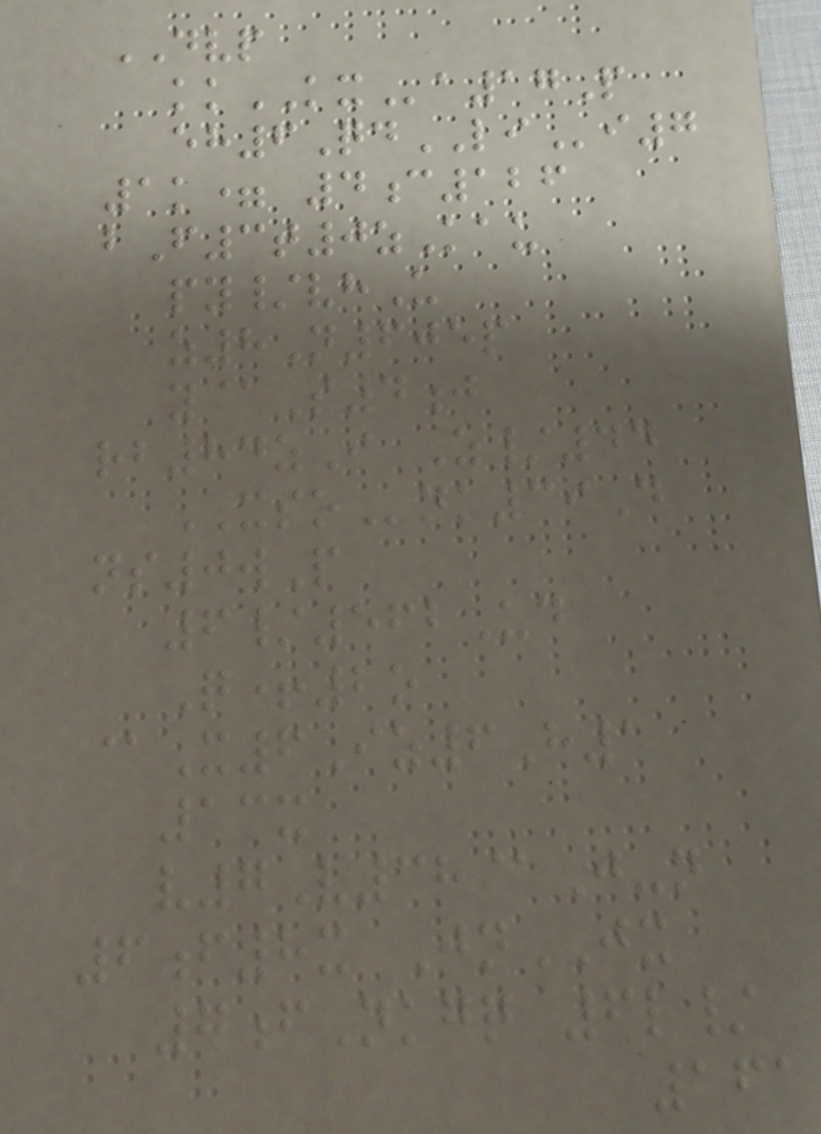DVP
kkKXa17P
eh6QdLIi7
1k= 4c126
bF3t0zKau
py/vhU
z8N605p
y@S4j
rb84zI Z/44
XSOnk39D
ns0wP
6/562Ud
Q+2o
@X6Iz6H1
13x
v7V38@J-n
6f8x JnJX
7fNkgq 6l/
161
